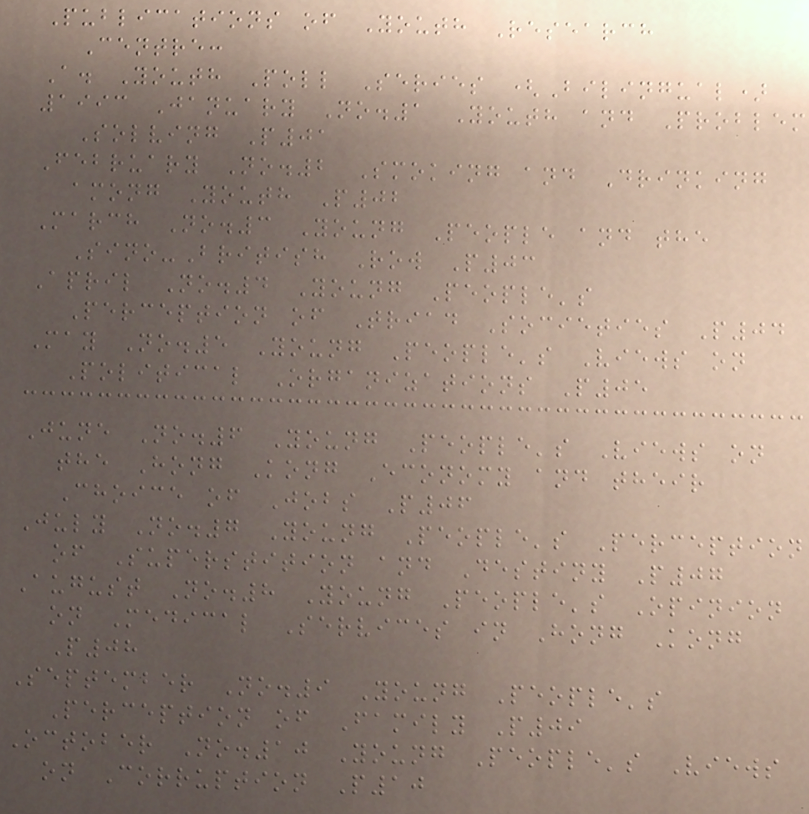Publications of Youth Research
Centre:
A. Youth Poll Series (Bilingual)
1993 January No.1 Youth and Problem
Solving P01
February No.2 Smoking and Drinking
among Youth P02
March No.3 Young People and the
Sino-British Row P03
April No.4 Young People's
Perception of Triad Societies P04
May No.5 Young People's Views on
Political Organizations P05
June No.6 Young People's Views on
the Hong Kong Economy and their
Choice of Jobs P06
July No.7 Young People's Perception
of Superstition and Destiny P07
August No.8 Young People's Opinion
on Medical Services in Hong Kong
P08
September No.9 Young People's
Perception of Family P09
October No.10 Young People's Views
on Corruption P10
